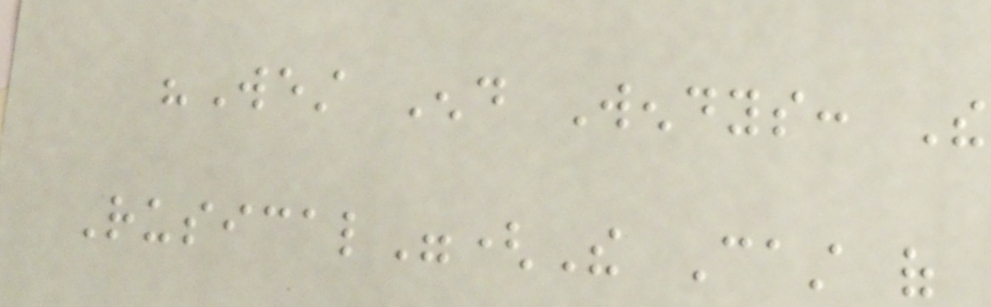"West End Wendys: The
Rusical"(The Cast of
